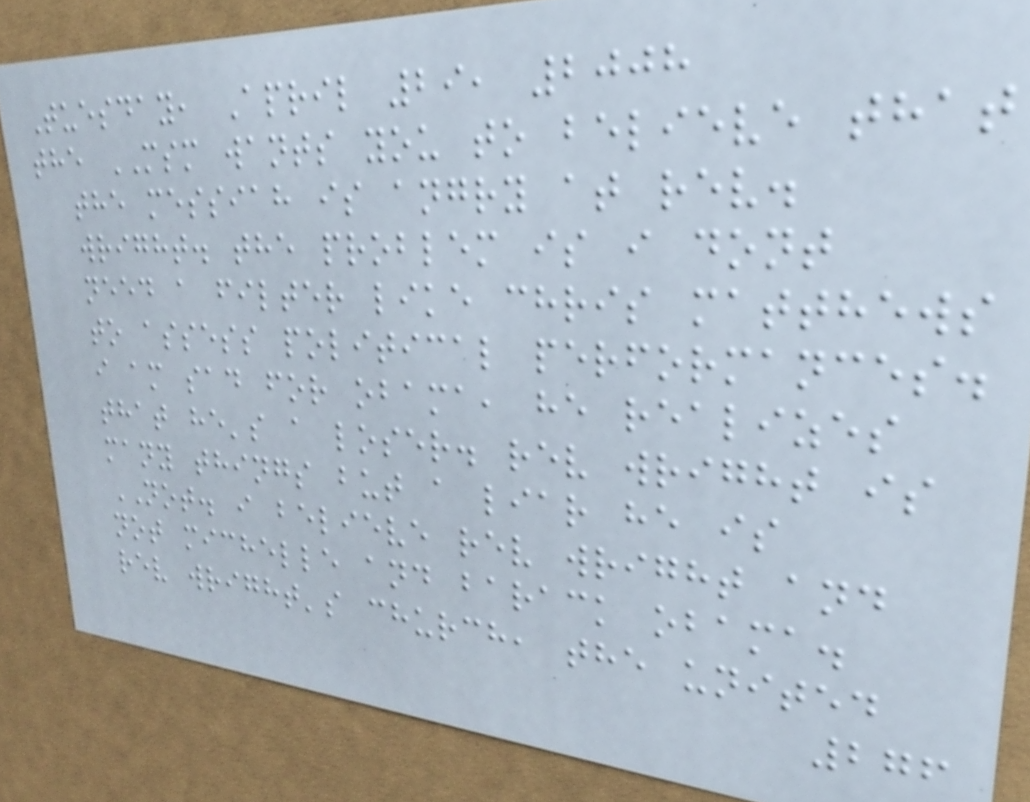Tuesday, April 29, 2008
the MSM wants you to believe that
the messiah is angry at rev.
wright. the problem is i dont
need a filter like chris matthews
to assess political performances.
i am sad for obama, he realizes
that he's a loser. rev wright is
many things but a liar he is
NOT. i believe rev wright and
not michelle and barack obama.
rev wright's church, the united
276
